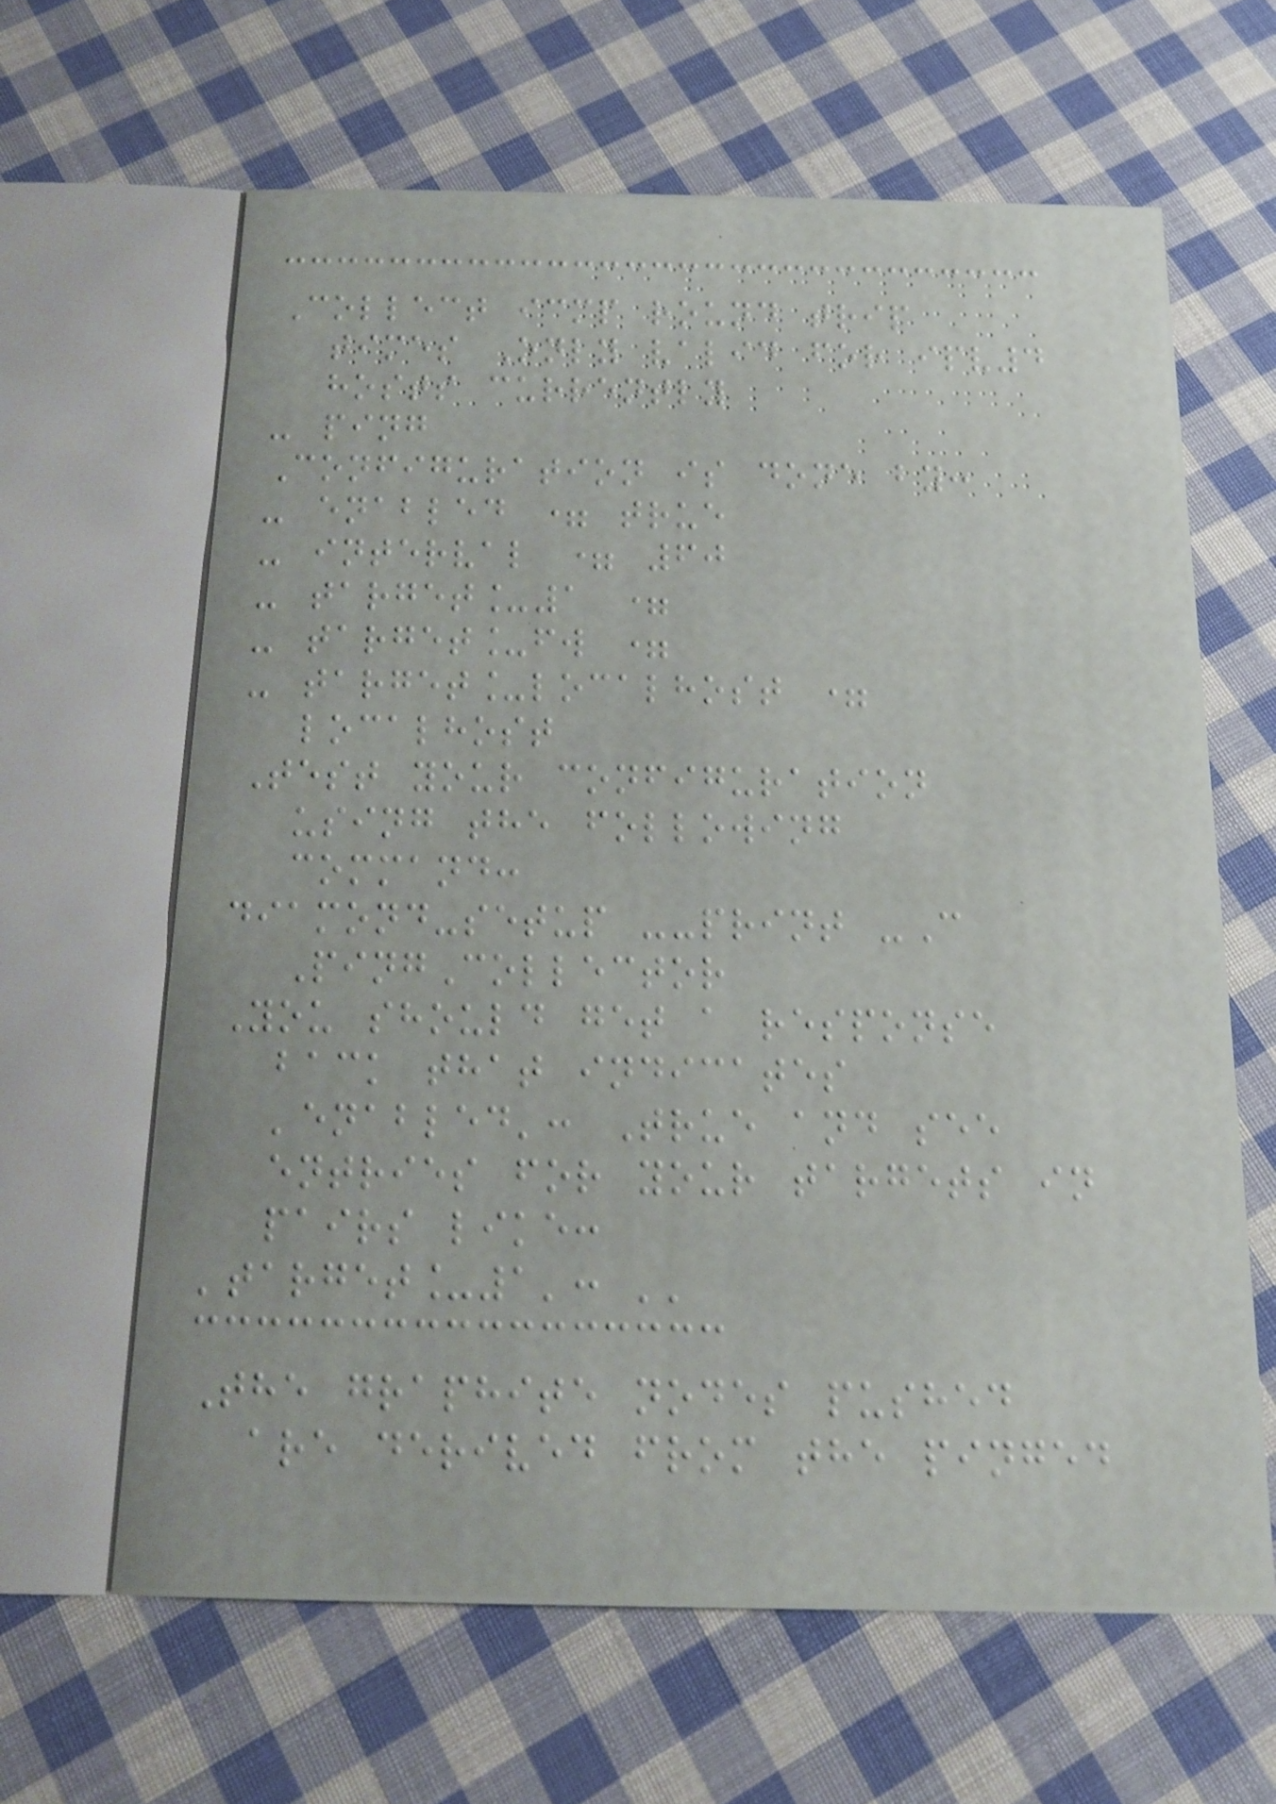Collect icmp round trip
times Only valid for ipv4
hosts currently
- ping
Configuration is done by:
- enabled = true
- interval = 60
- target_1 =
- target_fw =
- target_localhost =
localhost
Test your configuration
using the following
command:
diamond-setup --print -C
PingCollector
You should get a response
back that indicates
'enabled': True and see
entries for your targets in
pairs like:
'target_1': ''
The graphite nodes pushed
are derived from the pinged
